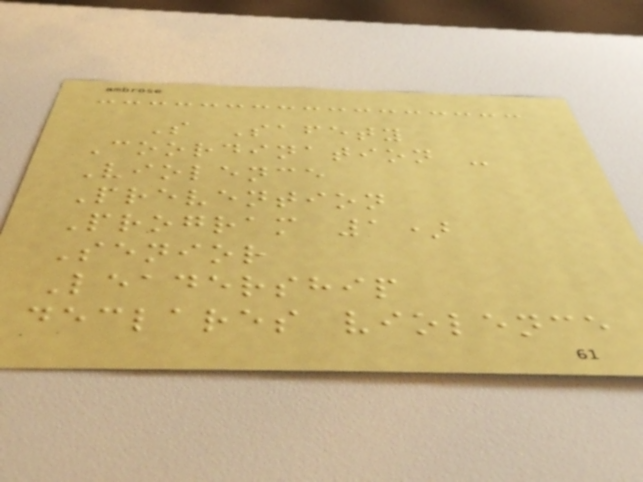S Safety
Coordination -
Violence
Prevention
Program 1)
Senior
Leadership
declares violence
